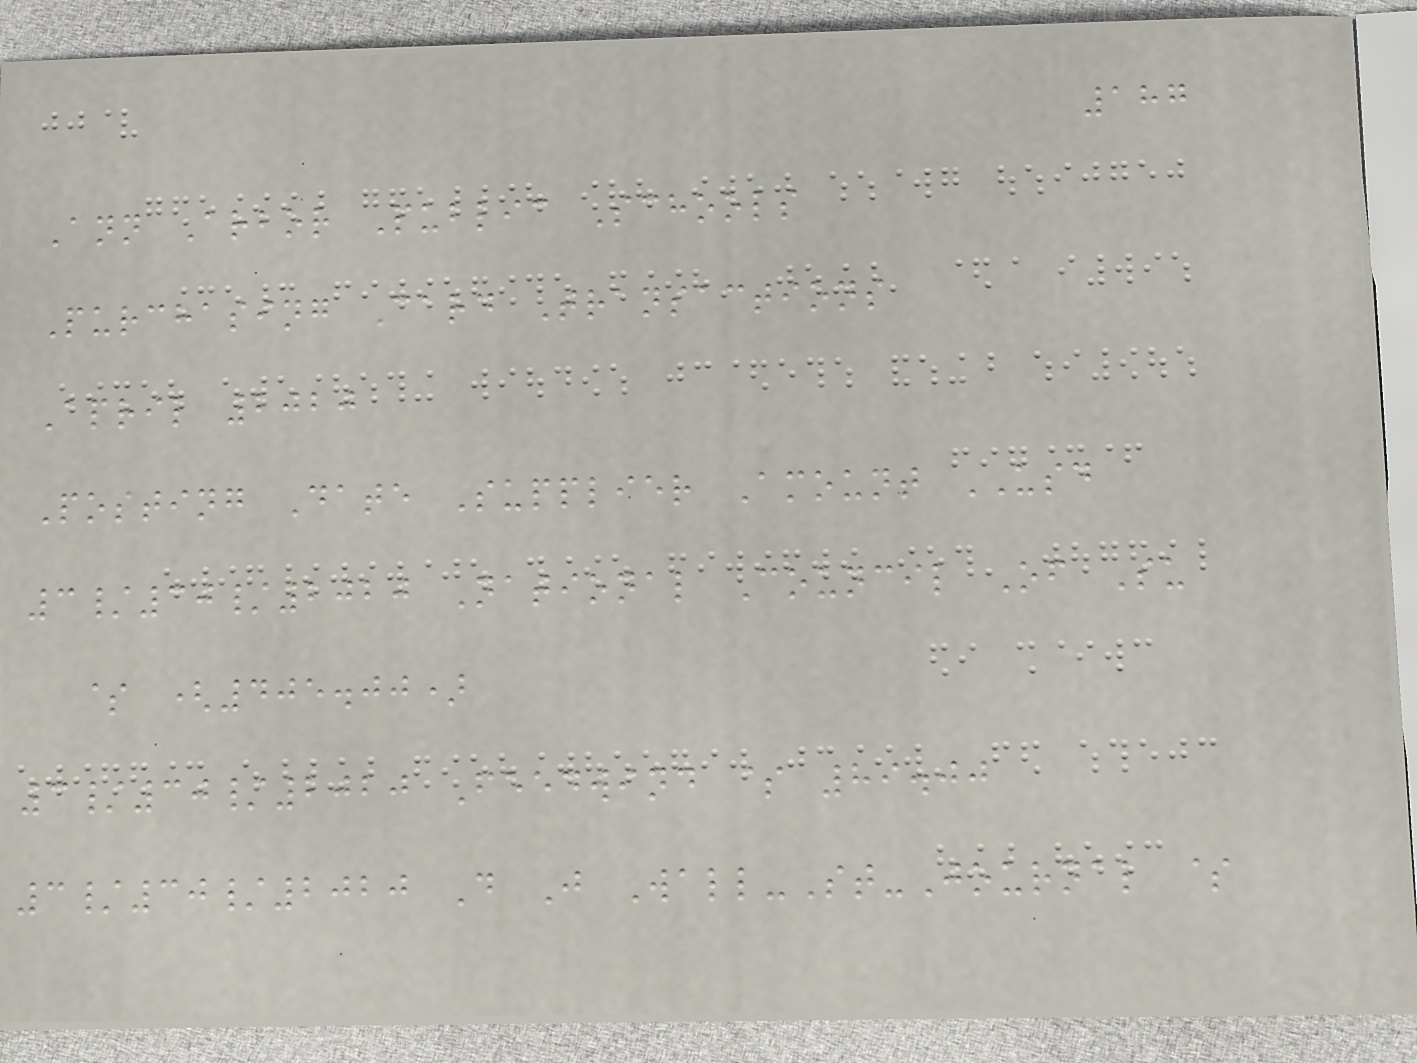187
Ann Arbor Public Schools
Purchasing Card Transactions
April 2020
Posting Date Supplier Amount USD
3/30/2020 National Council Of Su
$ (405.00)
3/30/2020 Feedwind $ 89.00
3/30/2020 D J Wall-St-Journal $
